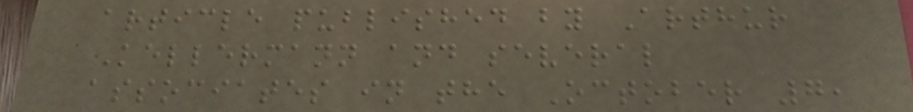article published by Arthur
Kellermann and several
associates in the October 7,
